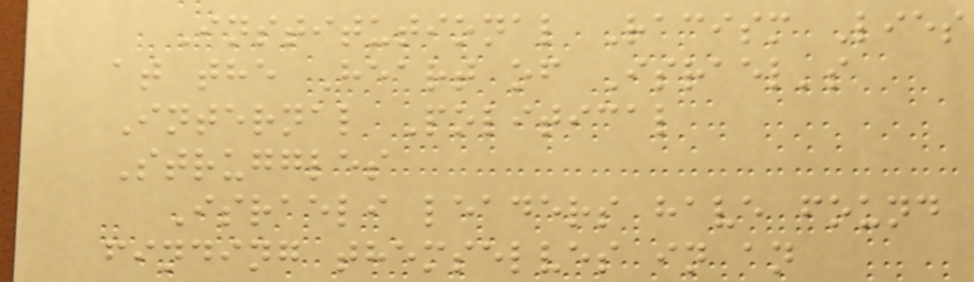Institutional Racism Lies
at the Heart of Israel's
Internal Political
Struggles
Israeli leaders have found
finding themselves in an
